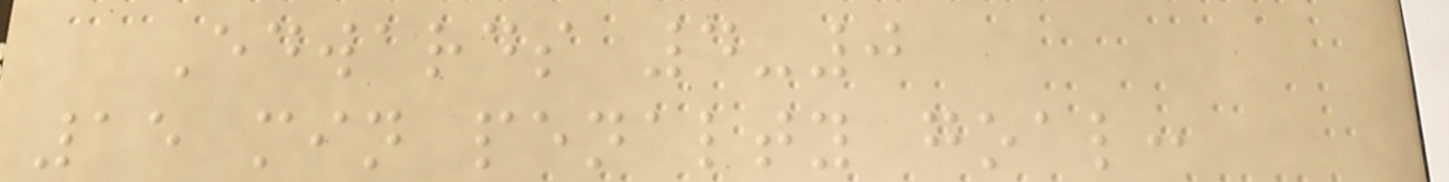Edwards 4-0
15 min penalty goal:
